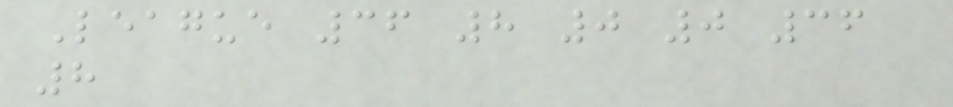League 36 8 0 0 36
8
